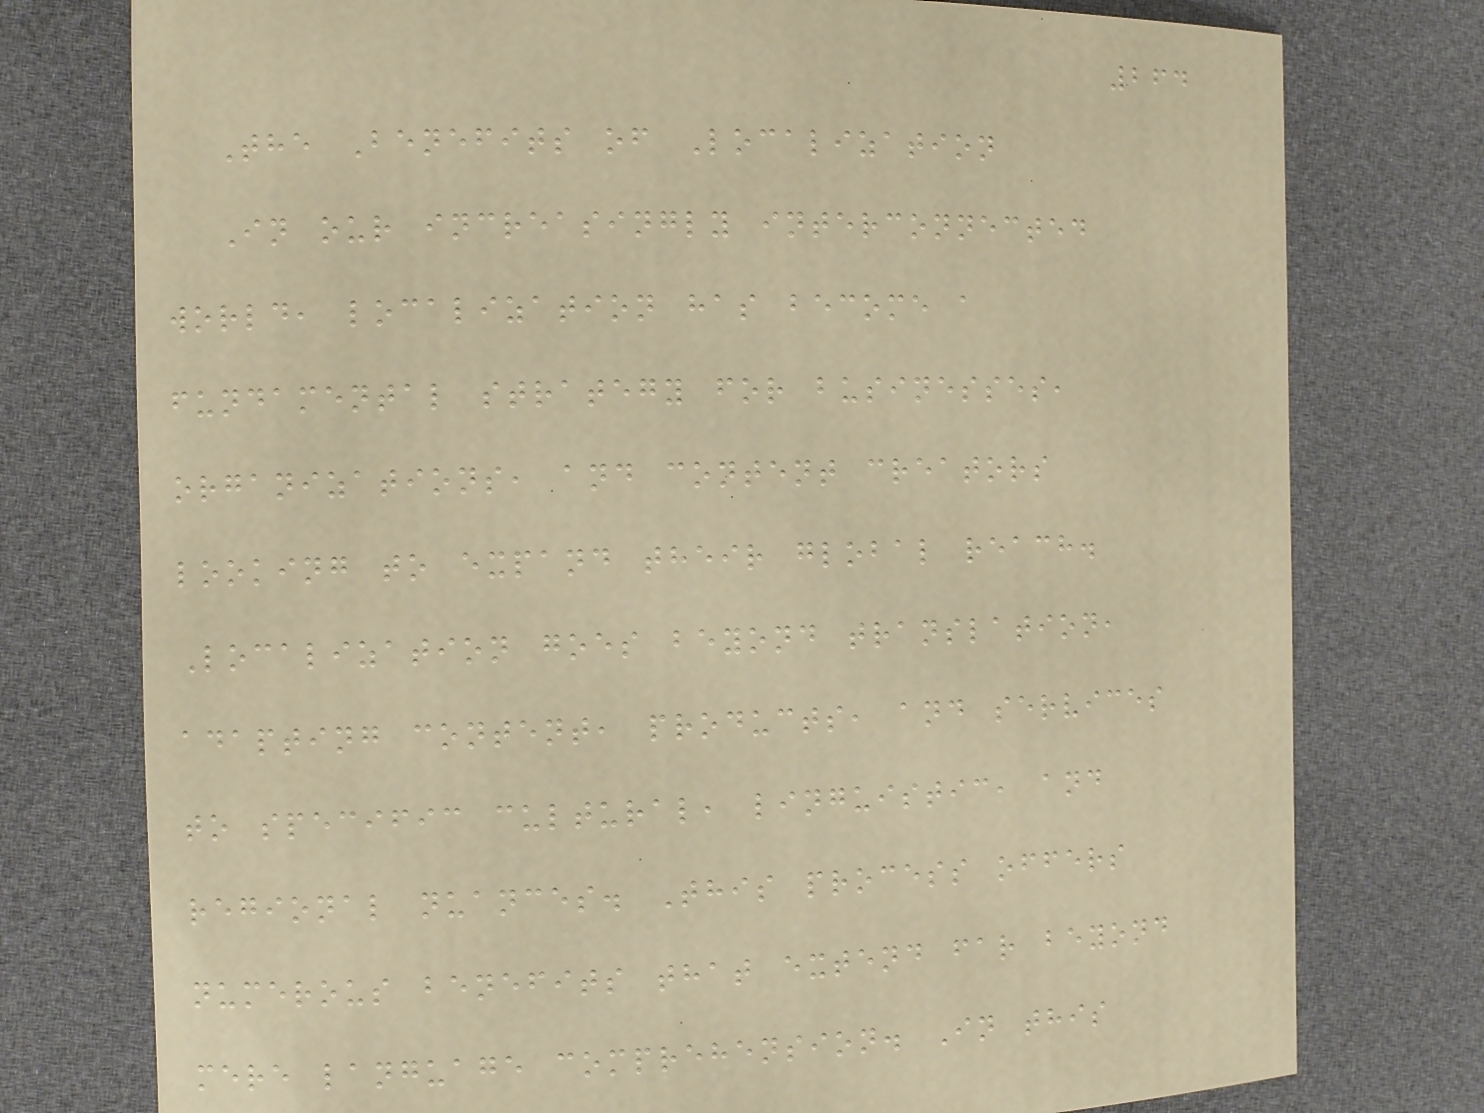264
The Benefits of Localization
In our increasingly interconnected
world, localization has become a
fundamental strategy for businesses,
organizations, and content creators
looking to expand their global reach.
Localization goes beyond translation,
adapting content, products, and services
to specific cultural, linguistic, and
regional nuances. This process offers
numerous benefits that extend far beyond
mere language comprehension. In this
